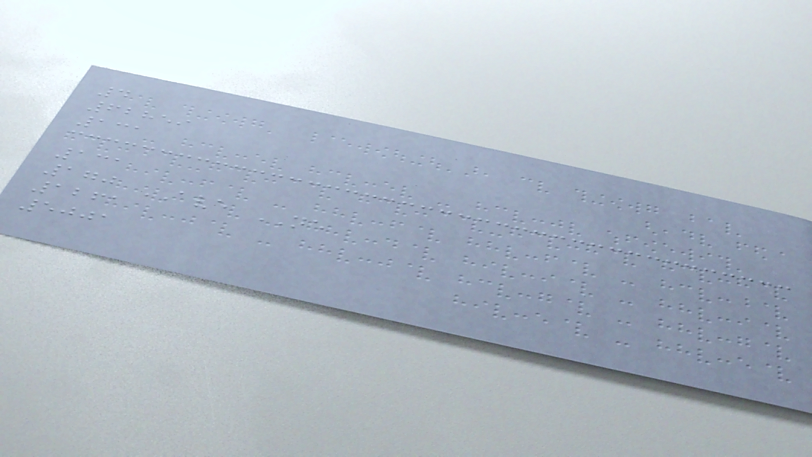4
62859
131
131
170 AVE NE
1261
5001
